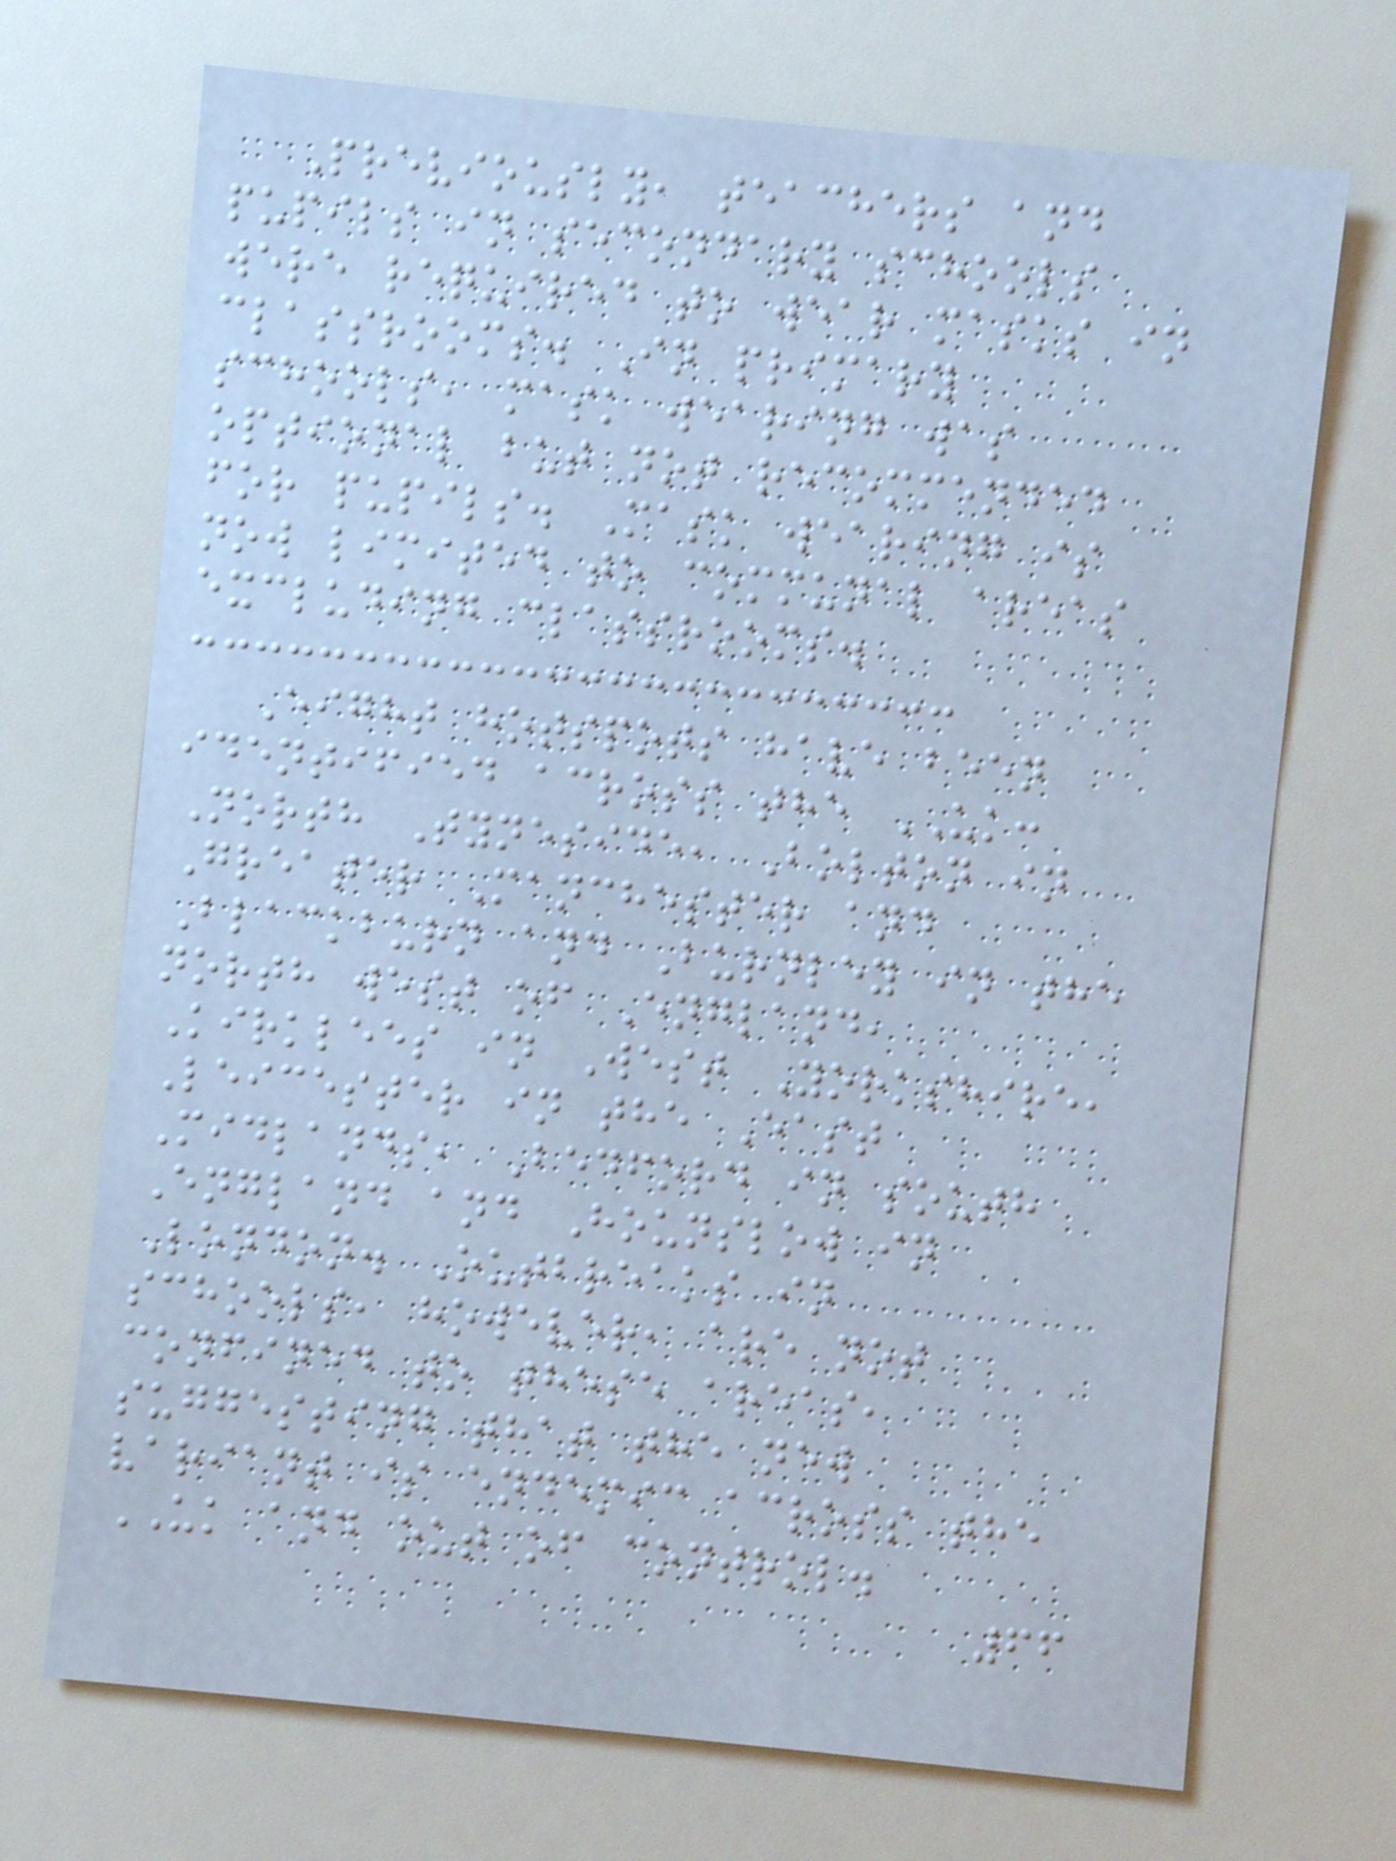Previously, teachers and
pupils in secondary schools
were required to wear masks in
classrooms. In primary
schools, mask wearing was
optional but not recommended
for pupils. Mask wearing is
now limited to communal areas
excluding classrooms.
Eight hotspots have been
identified across the UK:
North Tyneside, Bolton in
Greater Manchester and
Blackburn and Burnley in the
north west of England,
Kirklees in West Yorkshire,
Leicester in the East
Midlands, Bedford in south
England and Hounslow in
London. Outbreaks in
schools, however, are not
confined to these areas,
suggesting that the new
variant is endemic across the
UK and out of control.
66
